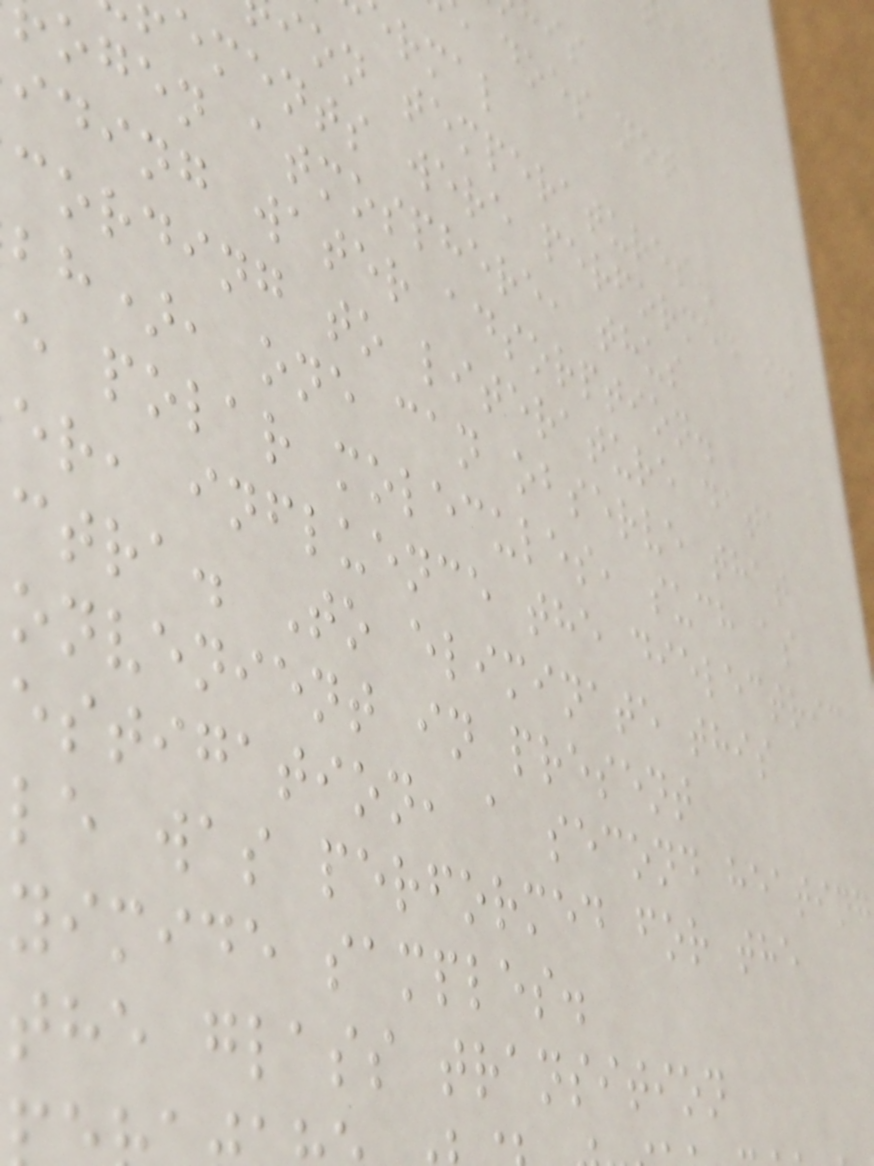does not
ion temperatures.
ements were performed in
ogen atmosphere, thus
iding water adsorption.
cording to literature data
bh), one can observe that
e polar molecules, such as
er, influence the dielectric
ctra. To eliminate this
onvenient in present
estigation, a second heating
le was performed for the
yimide samples.
the glass transition
